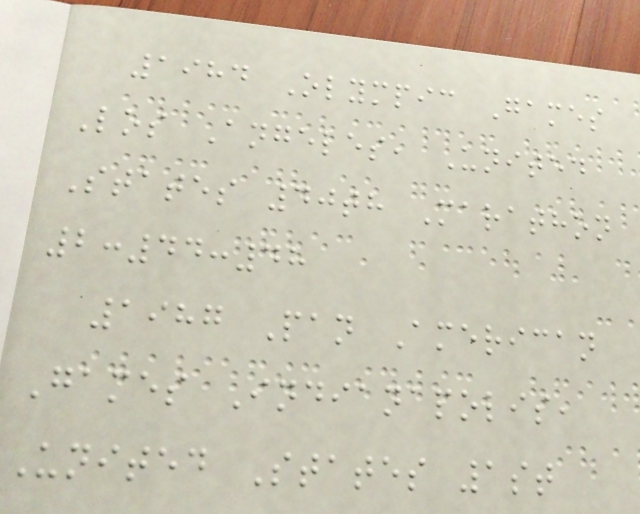1984 Olympic Games
Los Angeles, United
States 40th Marathon
2:44:48
1987 Pan American
Games Indianapolis,
United States 1st
